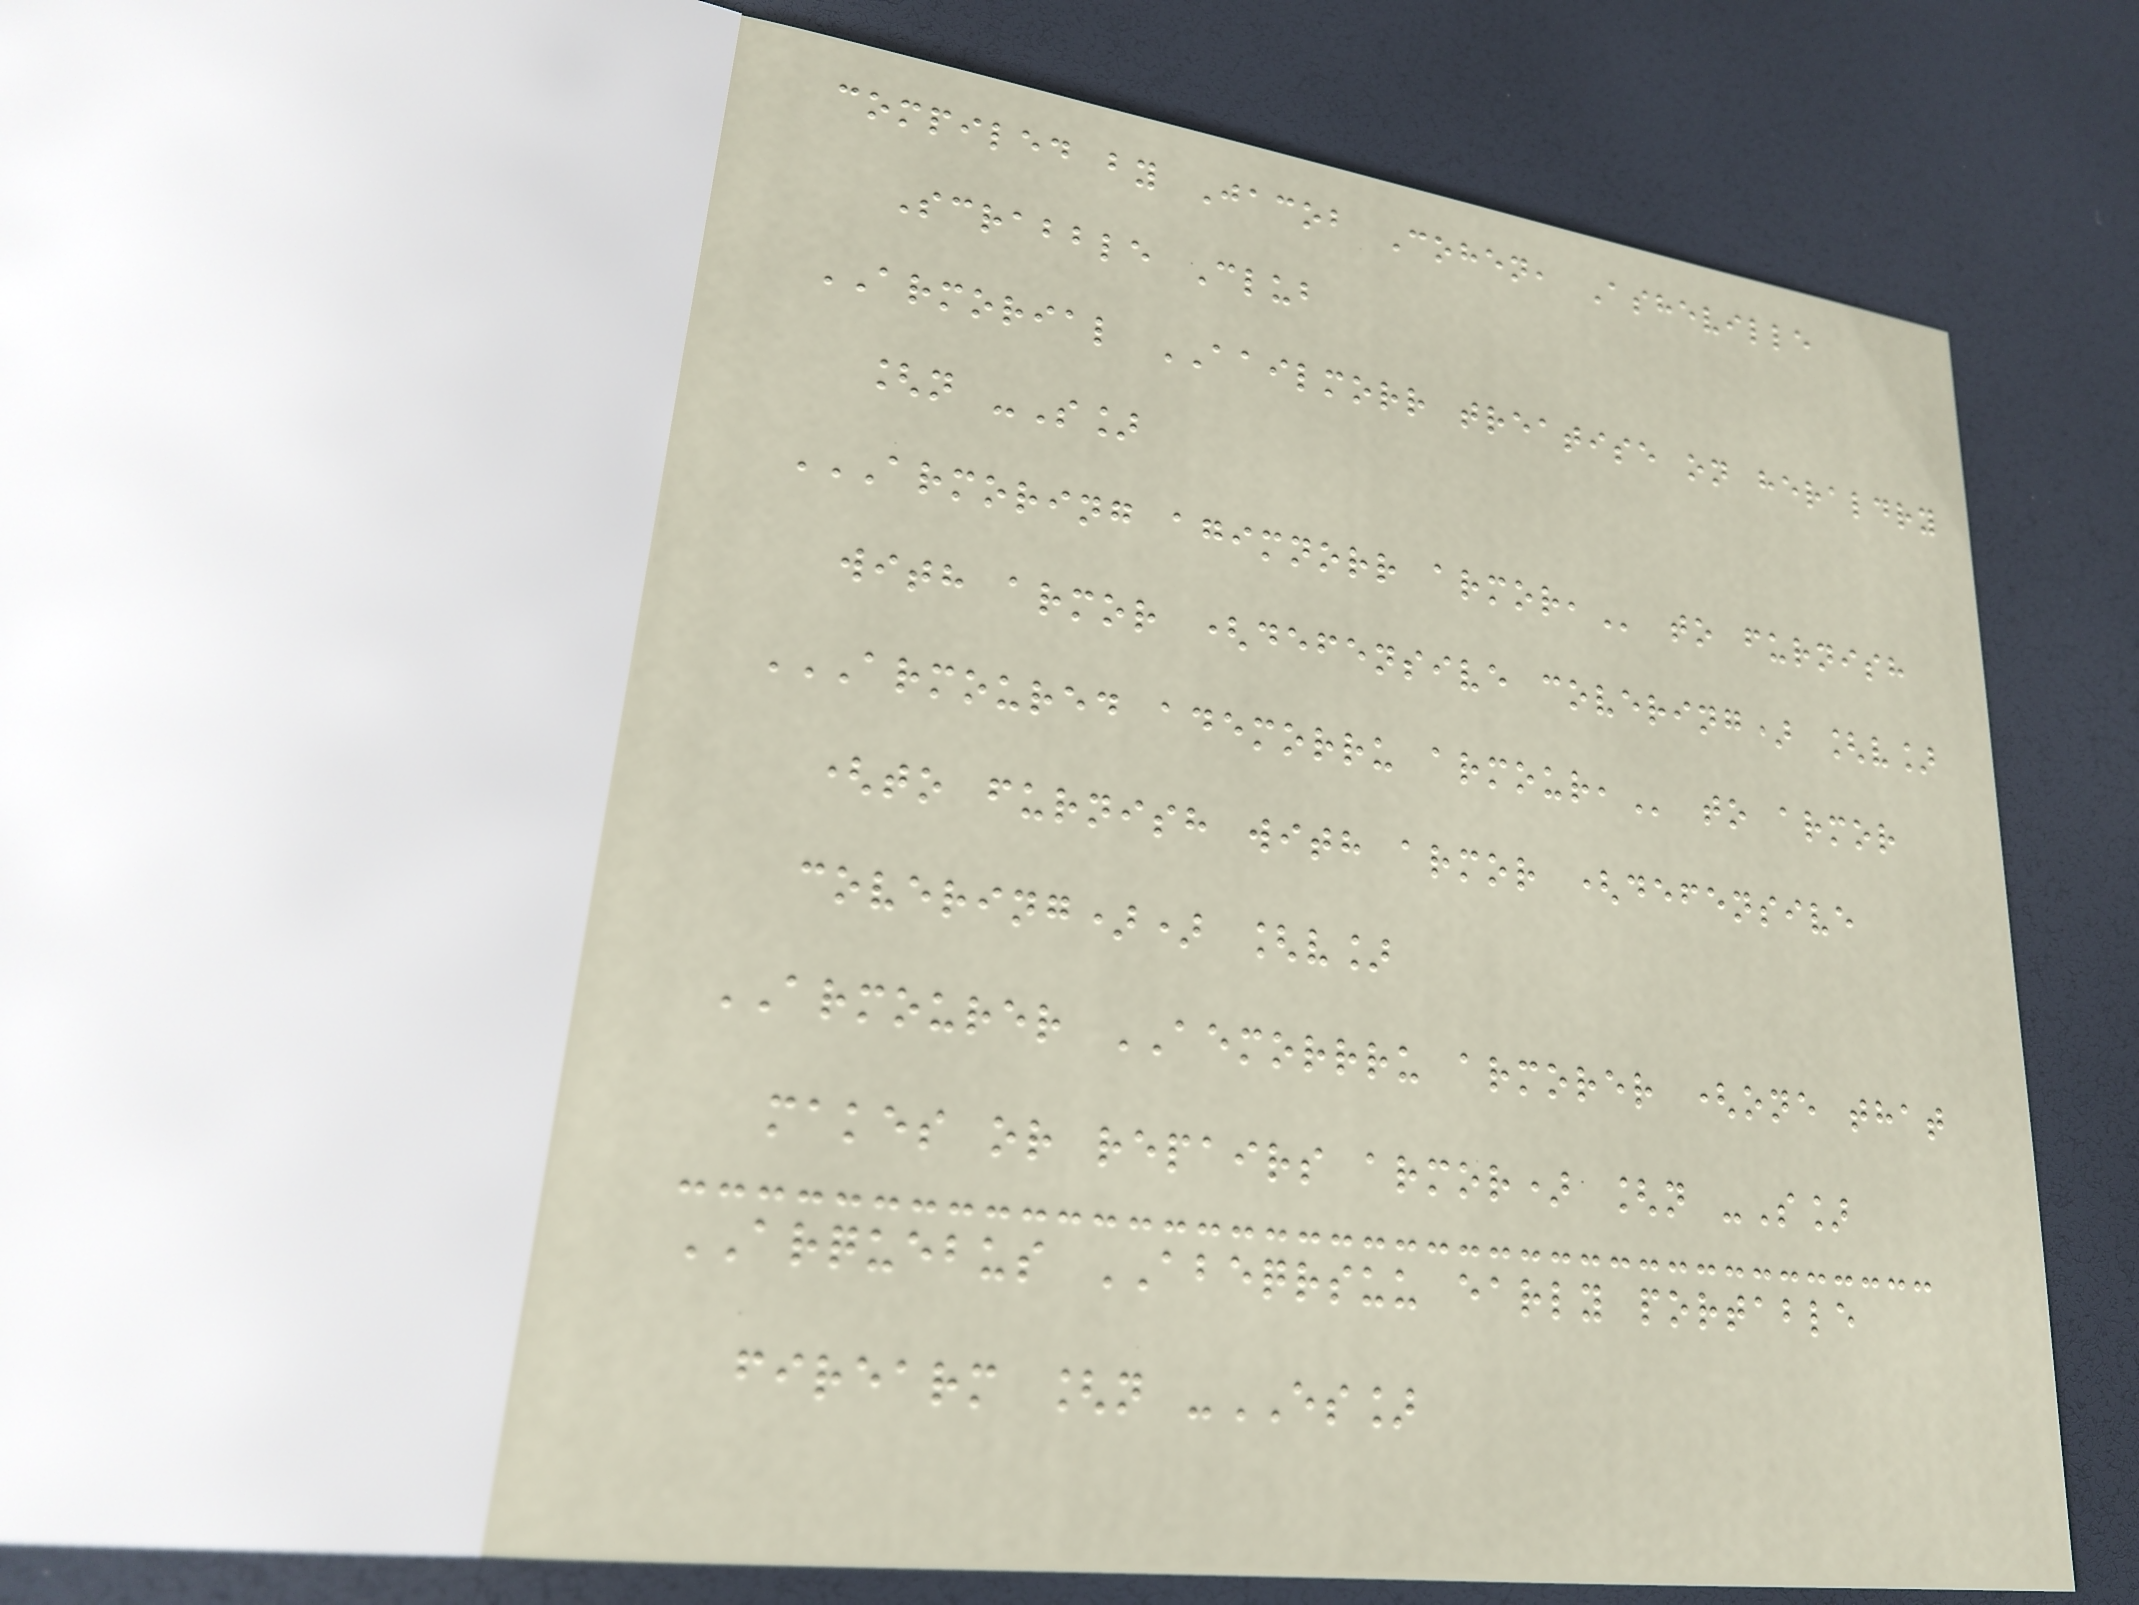compiled by Jacob Cohen, Asheville
Scrabble Club
ARMORIAL AAILMORR treatise on heraldry
[n -S]
ARMORING AGIMNORR ARMOR, to furnish
with armor (defensive covering) [v]
ARMOURED ADEMORRU ARMOUR, to armor
(to furnish with armor (defensive
covering)) [v]
ARMOURER AEMORRRU armorer (one that
makes or repairs armor) [n -S]
ARQUEBUS ABEQRSUU early portable
firearm [n -ES]
